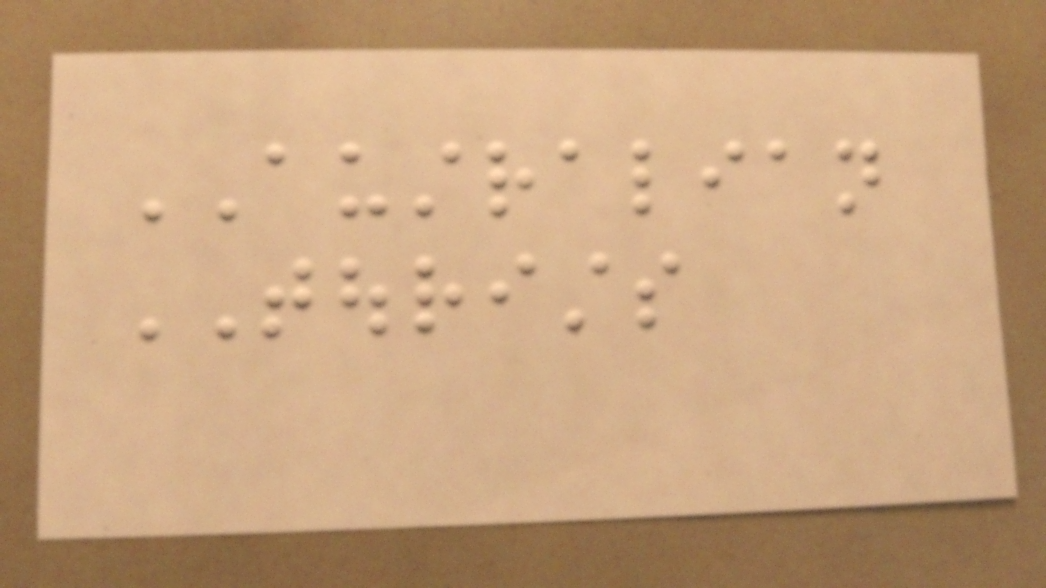AUSTRALIAN
TOURISTS
